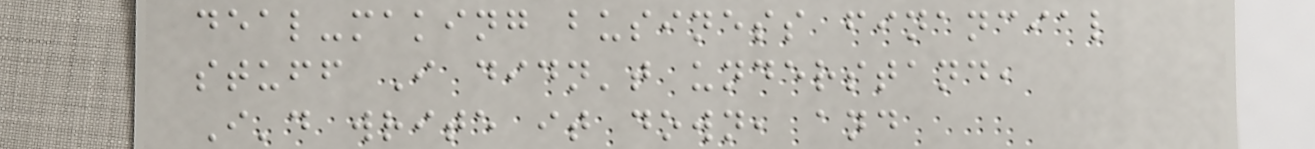deal-making business financial
stuff I didn't understand,
I'd write it down, and
